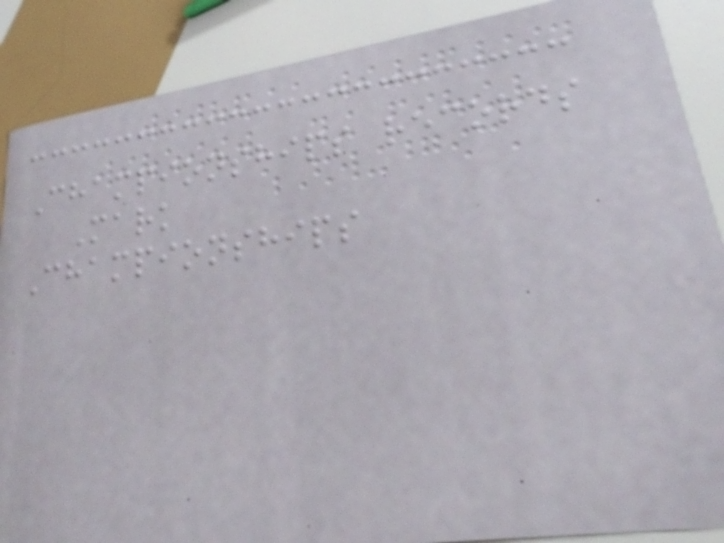Championships records
Mark
Championships
